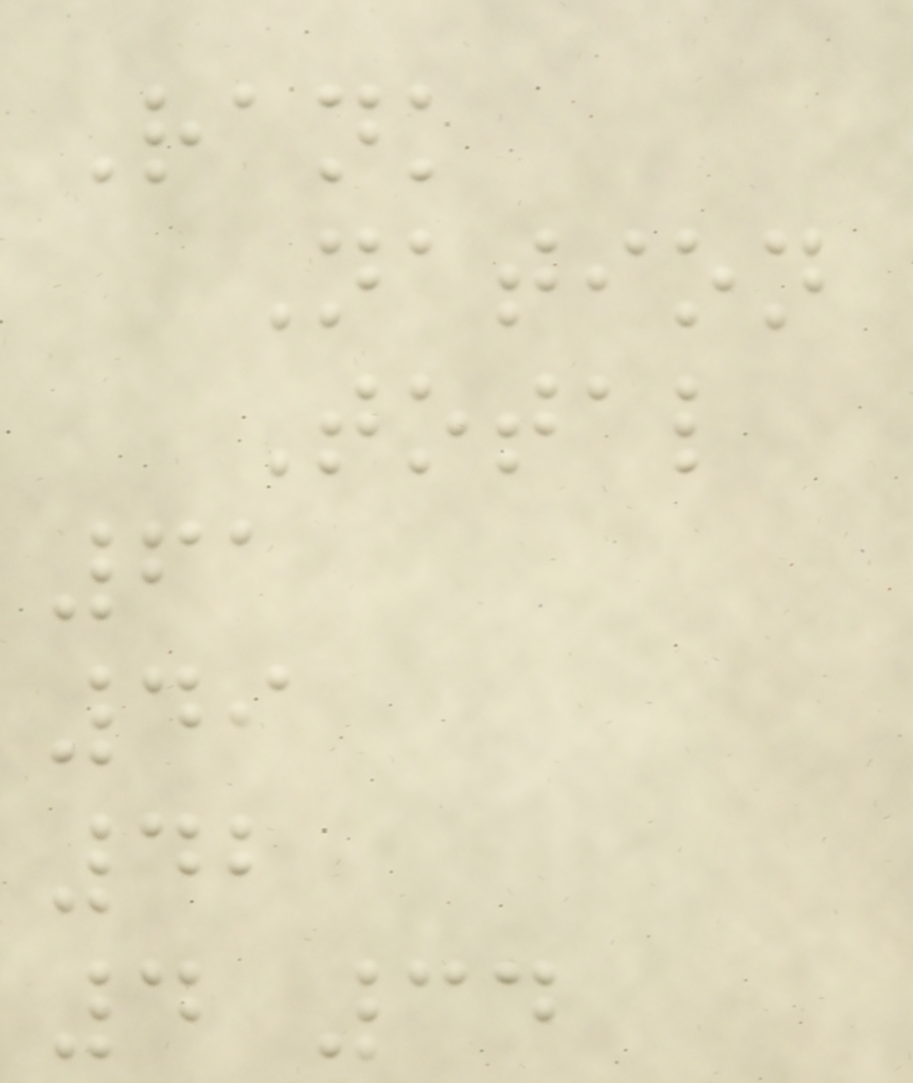Rank
Nation
Total
61
49
42
4 34
